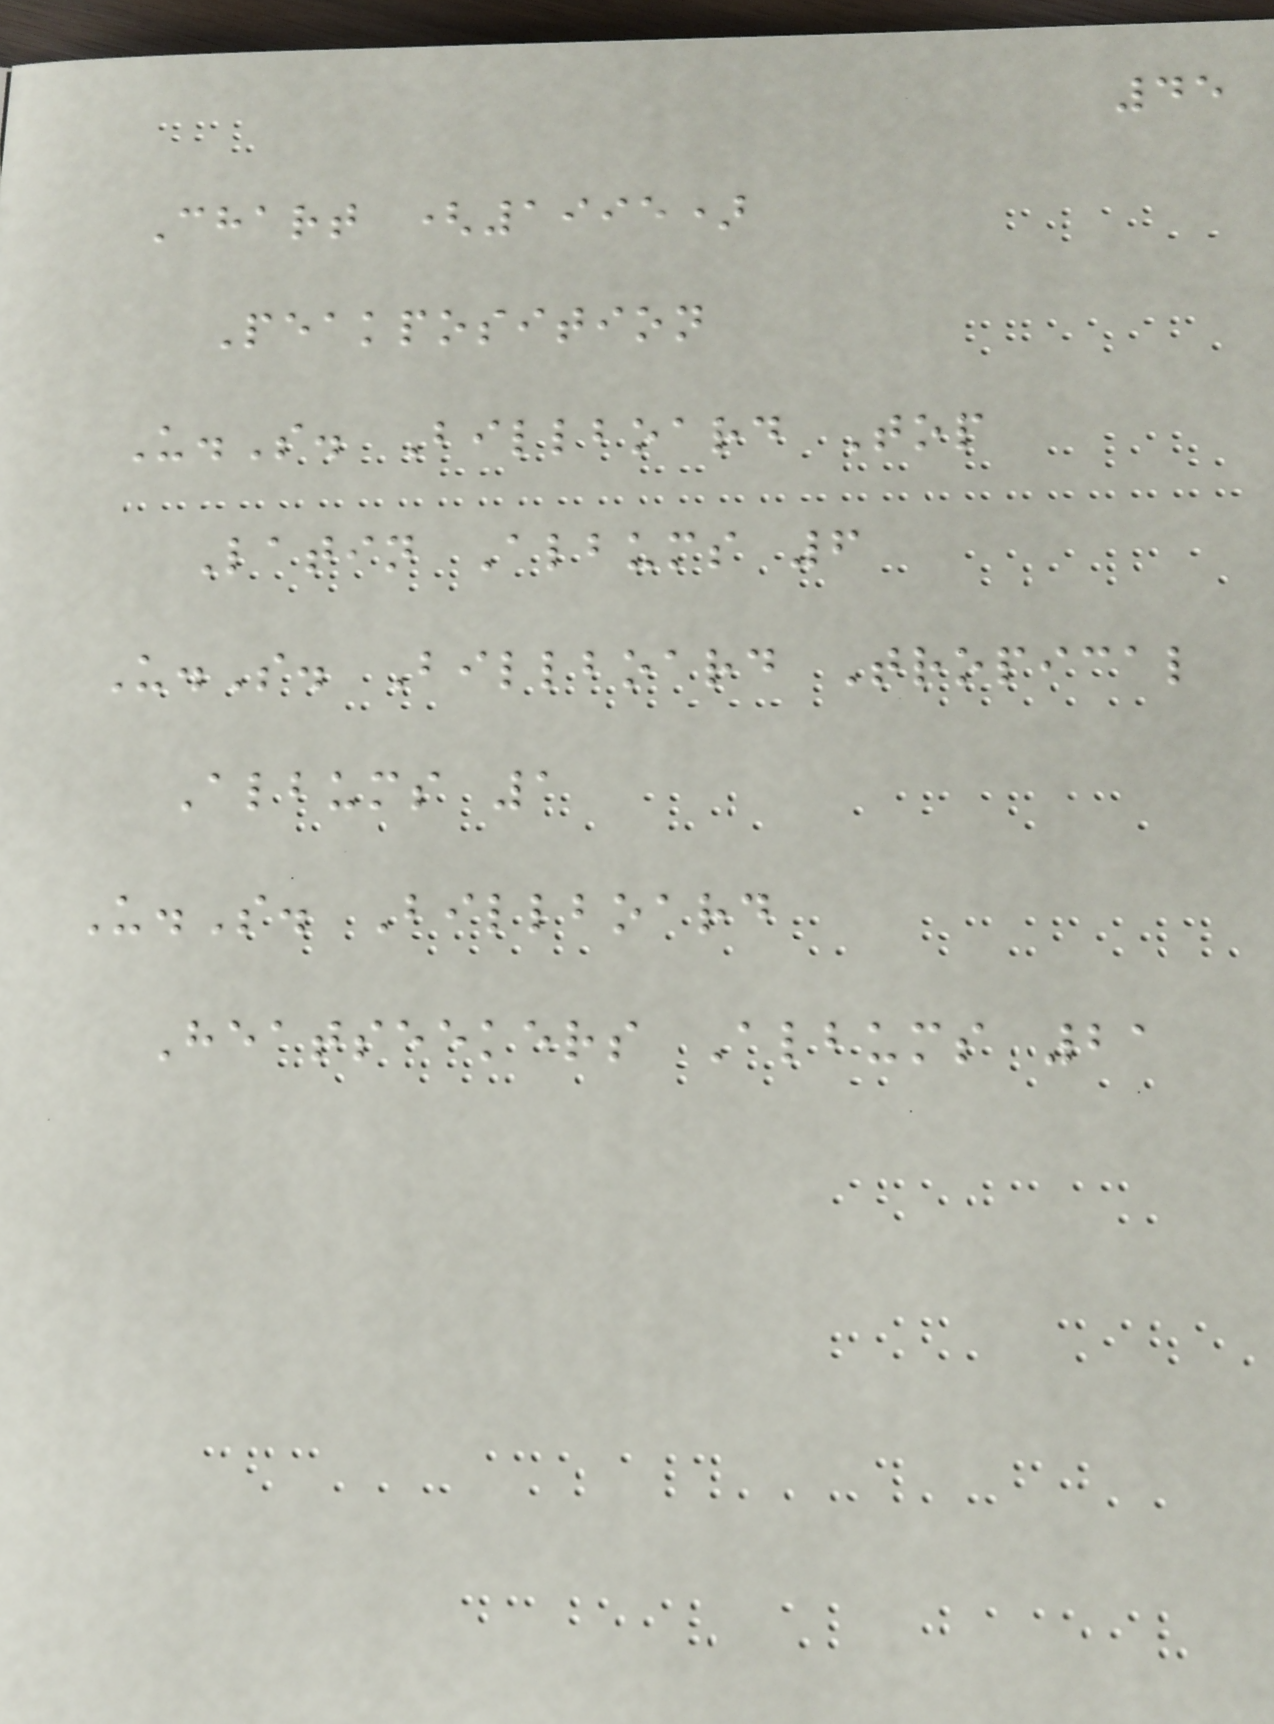45
Chart (1995)
Peakposition
U.S. Billboard Top
Latin Albums 6
U.S. Billboard Tropical
Albums 1
U.S. Billboard
Heatseekers Albums 21
